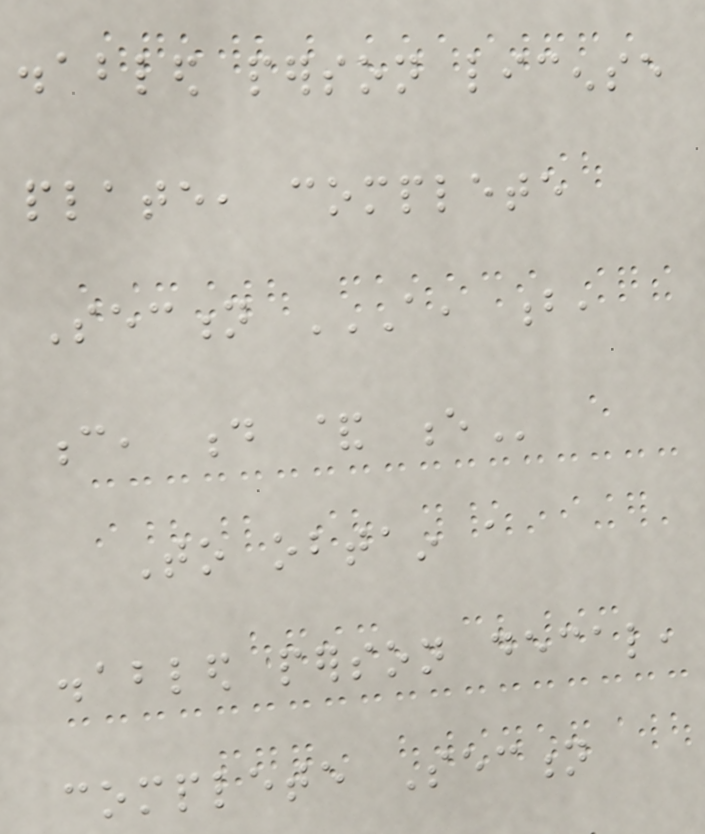disabled person license
plate, complete
Section A, B,
C, D & E
To obtain a
disabled person decal,
complete Section
